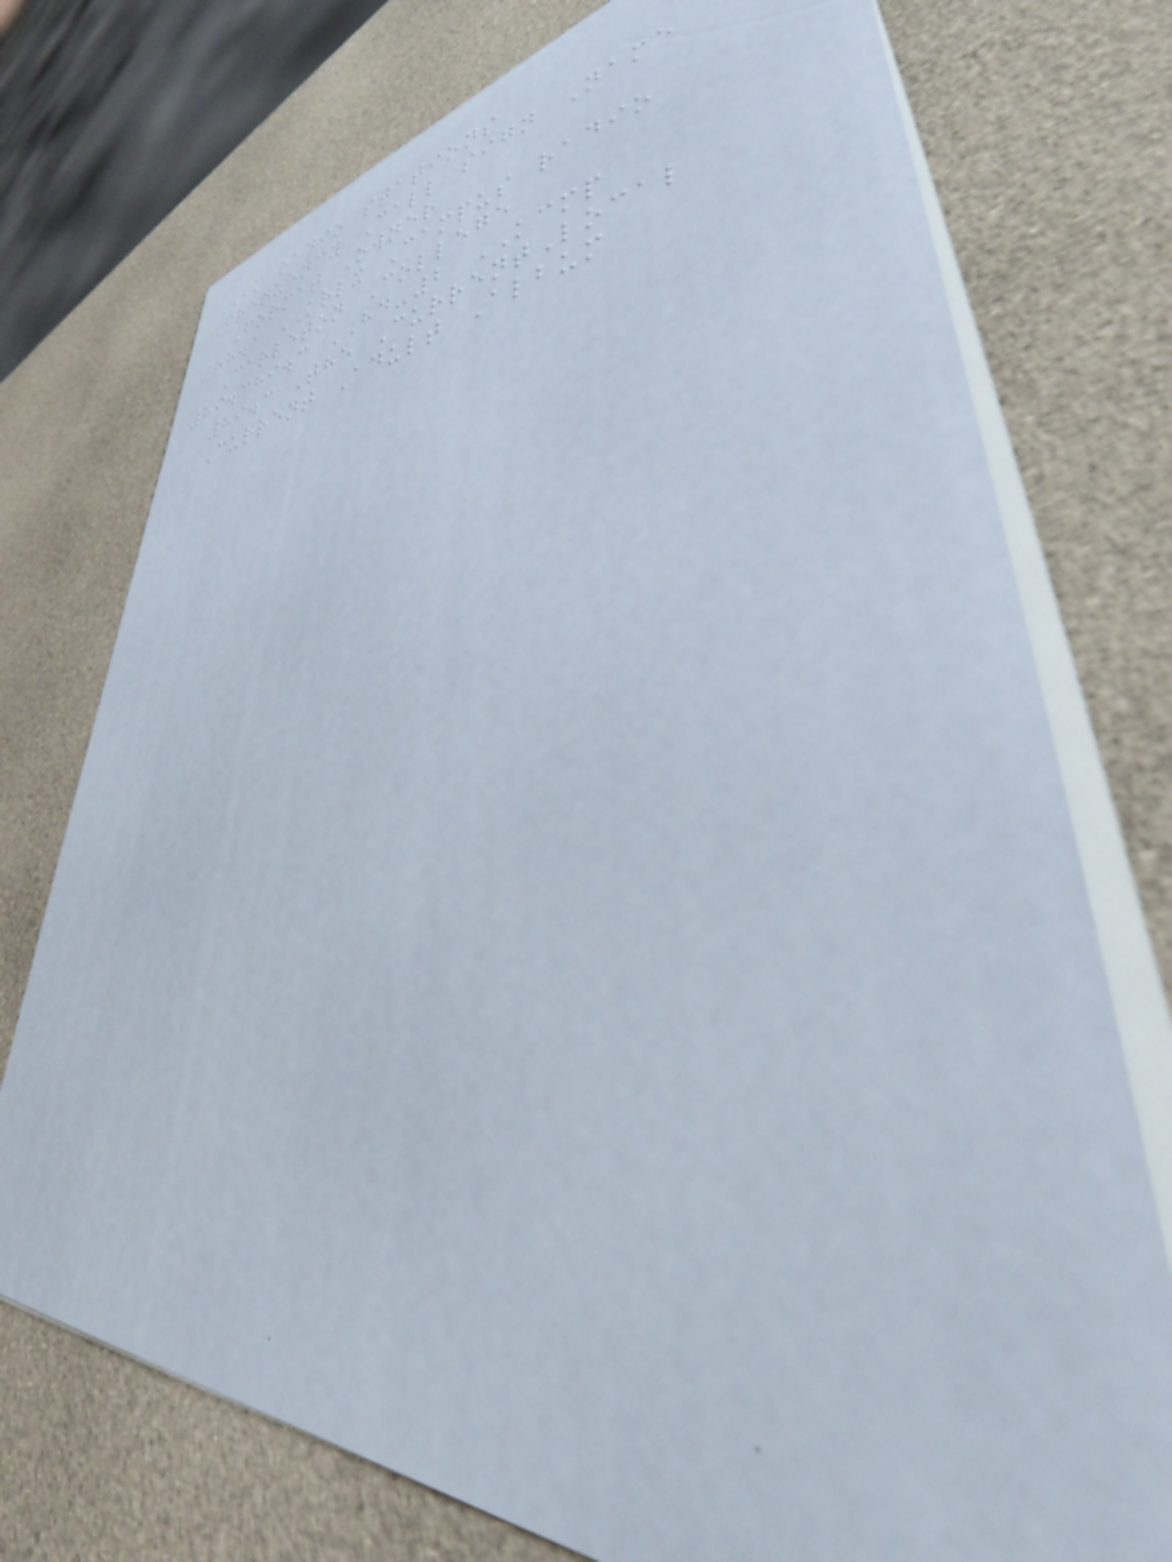FM radio stations
Frequency Call sign Name
Format Owner
88.1 KRLX Campus radio
Carleton College
89.389.3 HD-2 KCMP
89.3 The CurrentLocal
Current Adult Album
